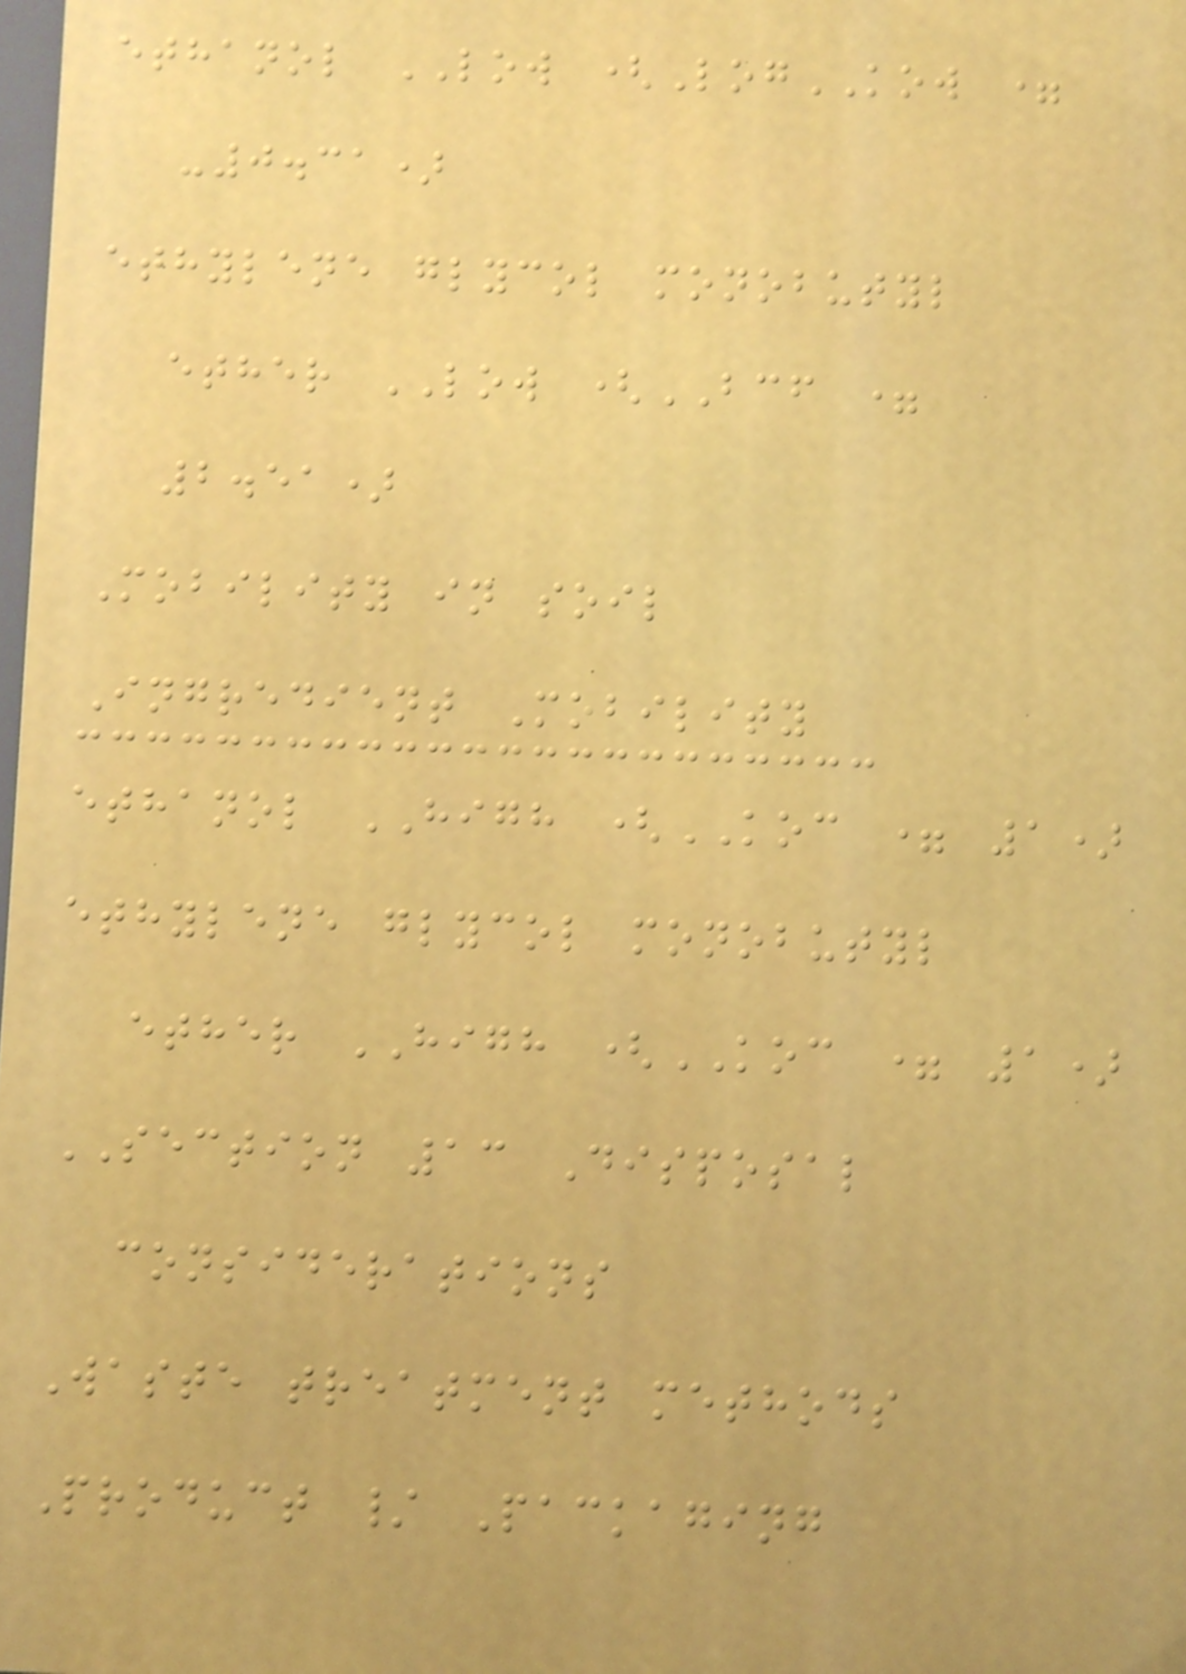ethanol LOW (LogKOW =
-0.31)
ethylene glycol monobutyl
ether LOW (BCF =
2.51)
Mobility in soil
Ingredient Mobility
ethanol HIGH (KOC = 1)
ethylene glycol monobutyl
ether HIGH (KOC = 1)
SECTION 13 Disposal
considerations
Waste treatment methods
Product / Packaging
